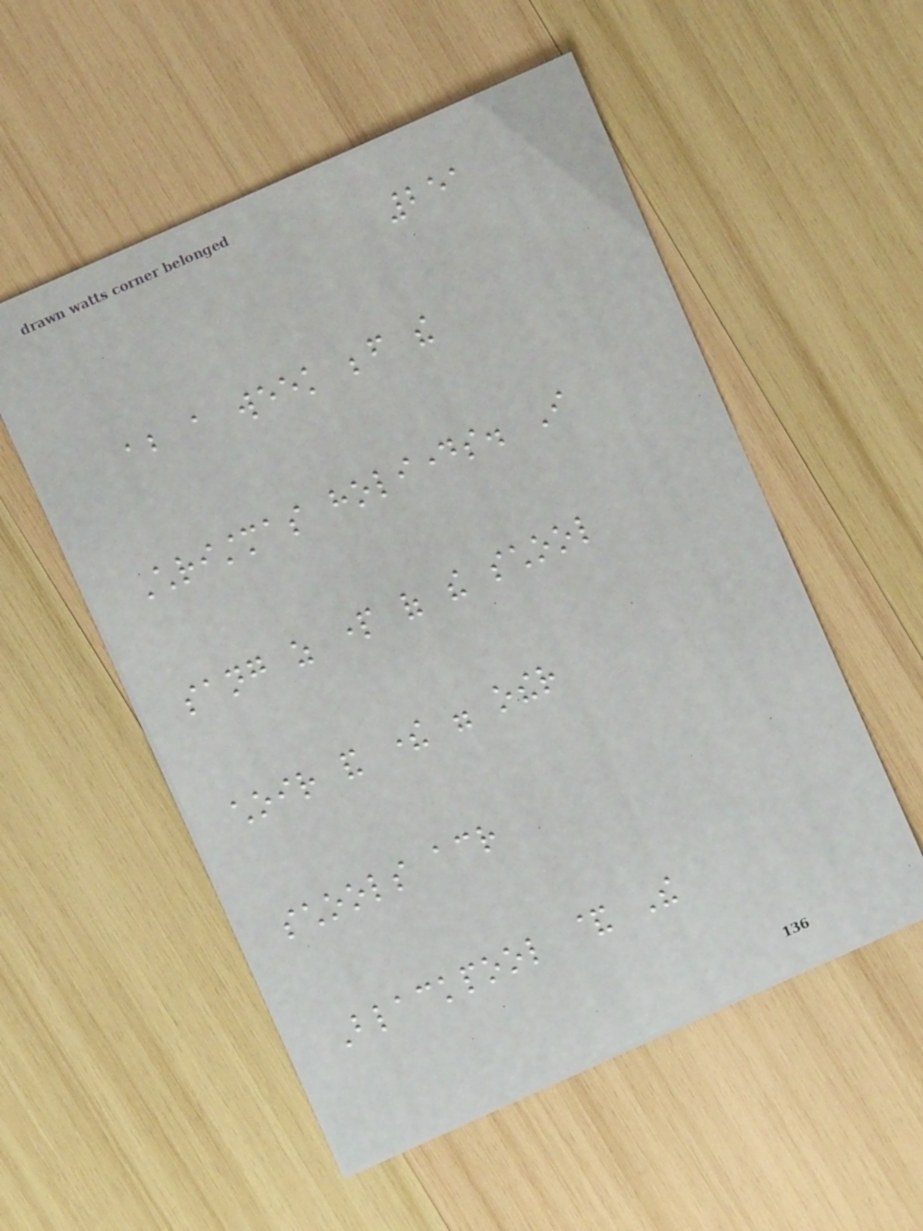251
about a week before the
Christmas holidays. I
sang as part of the school
choir and there were other
schools across
Blackpool & The
